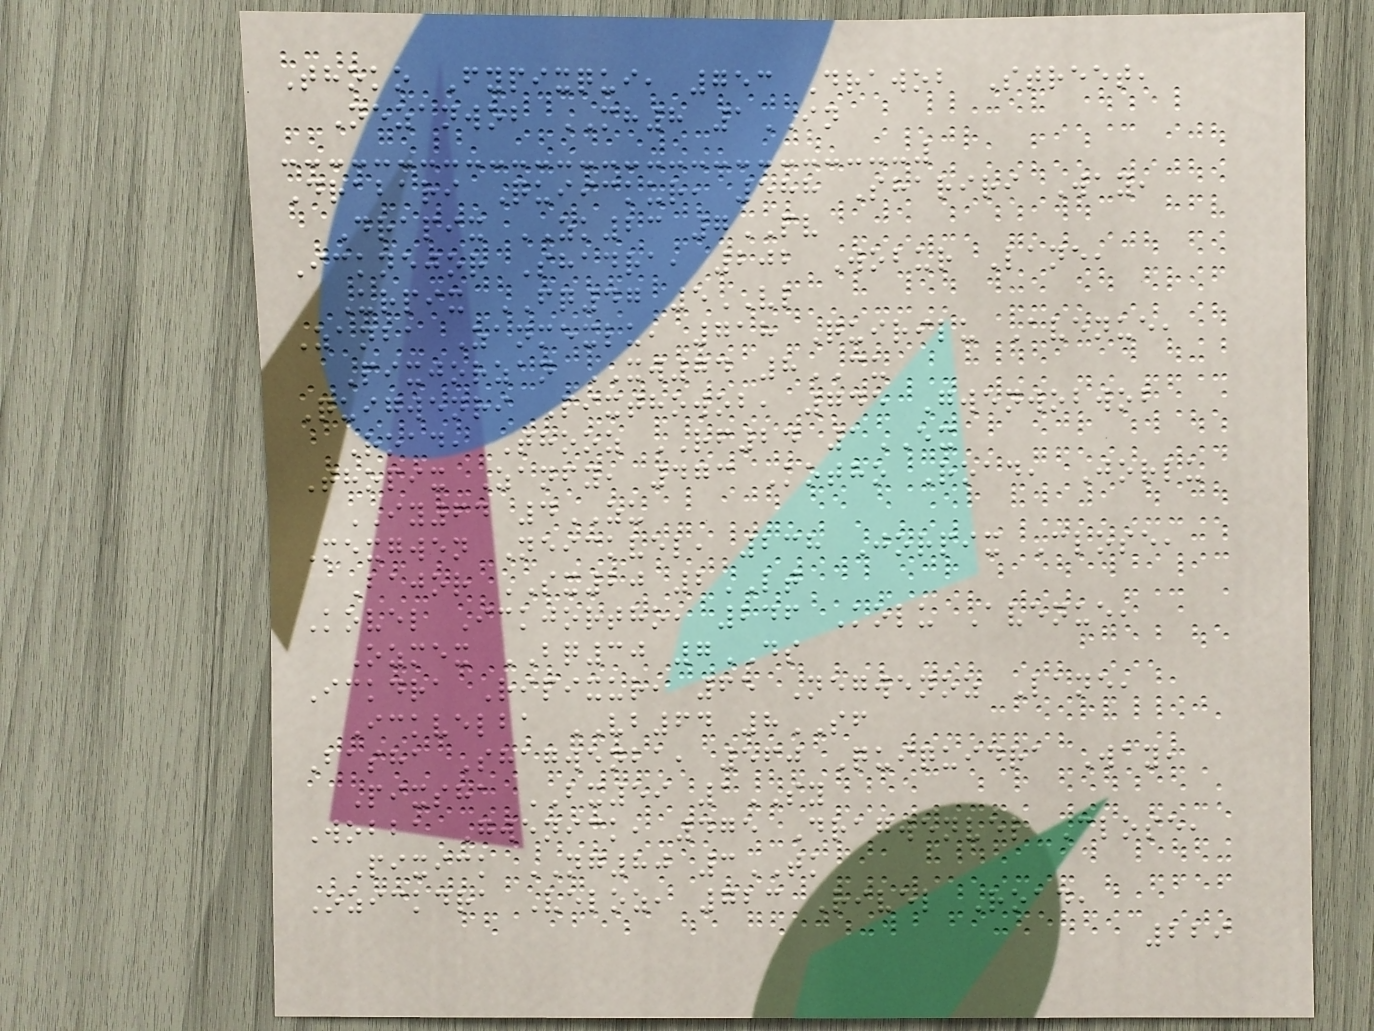Thoko Fypixqui, 753 Drawob Street,
Nezanwob MH8 1IN
Drabari Quiickur, 588 Shariri Way,
Drapix ZK23 7PV
Icknejor Shadra, 202 Wobur Lane,
Urpix FQ47 5VL
Zanba Zanmexlu, 718 Quirilu Avenue,
Pixjorzan XW74 8CU
Quigwenri Pixthowob, 745 Gwenwobwob
Road, Thooz RF24 1EX
Thopix Zanfy, 473 Kotho Road, Jorlu
IY64 4ZU
Mexgwen Neickvel, 238 Jorpix Close,
Bajor SX20 2LT
Kovel Ickjortho, 246 Kolu Avenue,
Ozmex BQ30 7DS
Ickdra Ripixur, 65 Negwenoz Lane,
Ickvelba VB64 8SF
Basha Shagwenba, 560 Quiquidra Way,
Pixsha BX59 1SY
Wobba Gwenick, 475 Dragwenvel Close,
Pixick NG80 3TK
Ozickdra Veloz, 723 Rivel Road,
229
